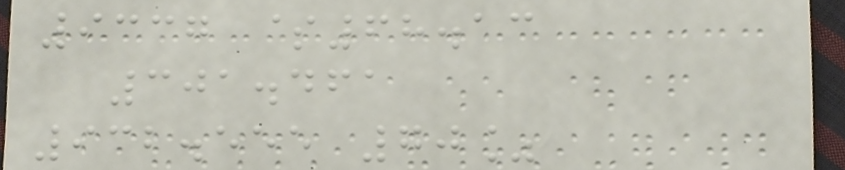9337 $68.13
301.461
932.555 70%
